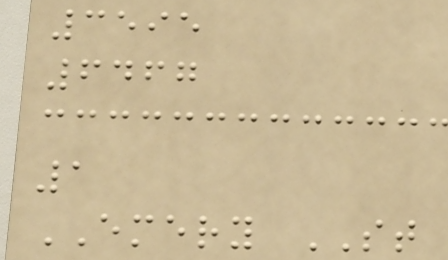3595
6467
1
EMERY ST
